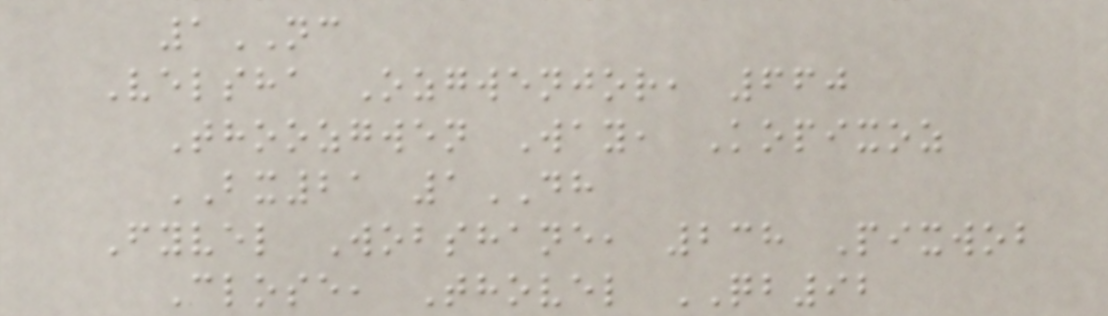1NC
Velsha Ozgwenjor, 660
Thoozgwen Way, Kopixoz
BX21 1DH
Fyvel Wobshane, 238 Pixwob
Close, Thovel QB92
